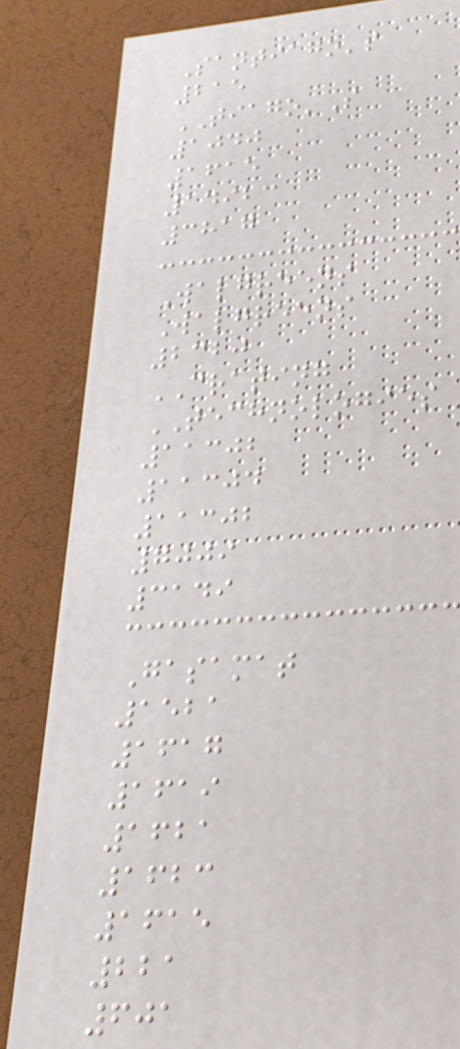Santiago's
215
TIAGO'S
1040
1615
14923
3817
Walgreens
Walgreens
2320
CRATING
TECHNOLOGIES
11302
11304
11302
7009
3149
Gasamat
1521
1617
1619
1621
1623
1615
221
601
